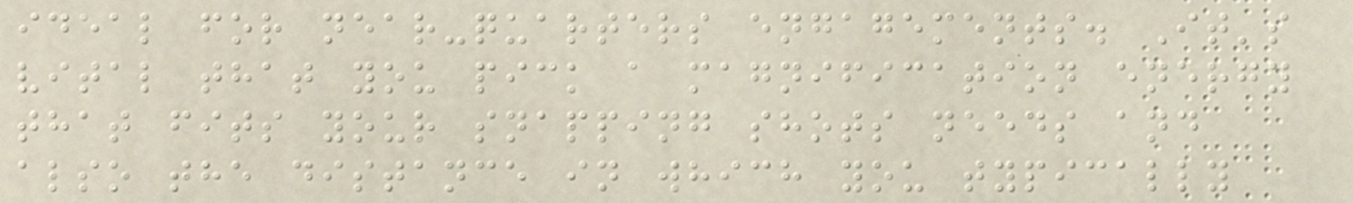ideal for near-quarters engagements. It's
vital that you pick a magnification energy
that fits your snapping shots needs and
also the distance in which you typically
